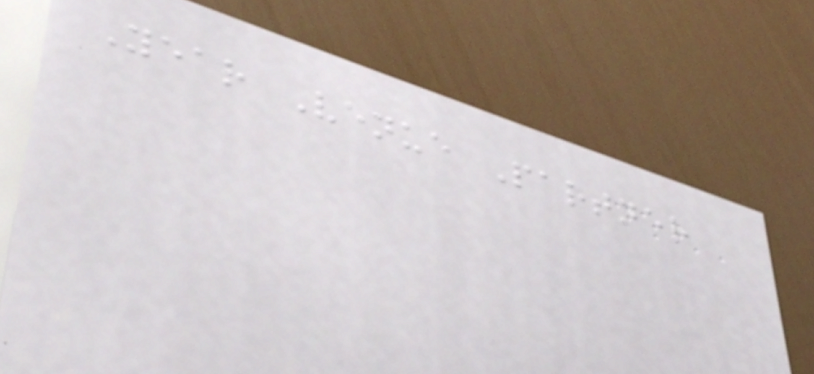Year Venue Partner
